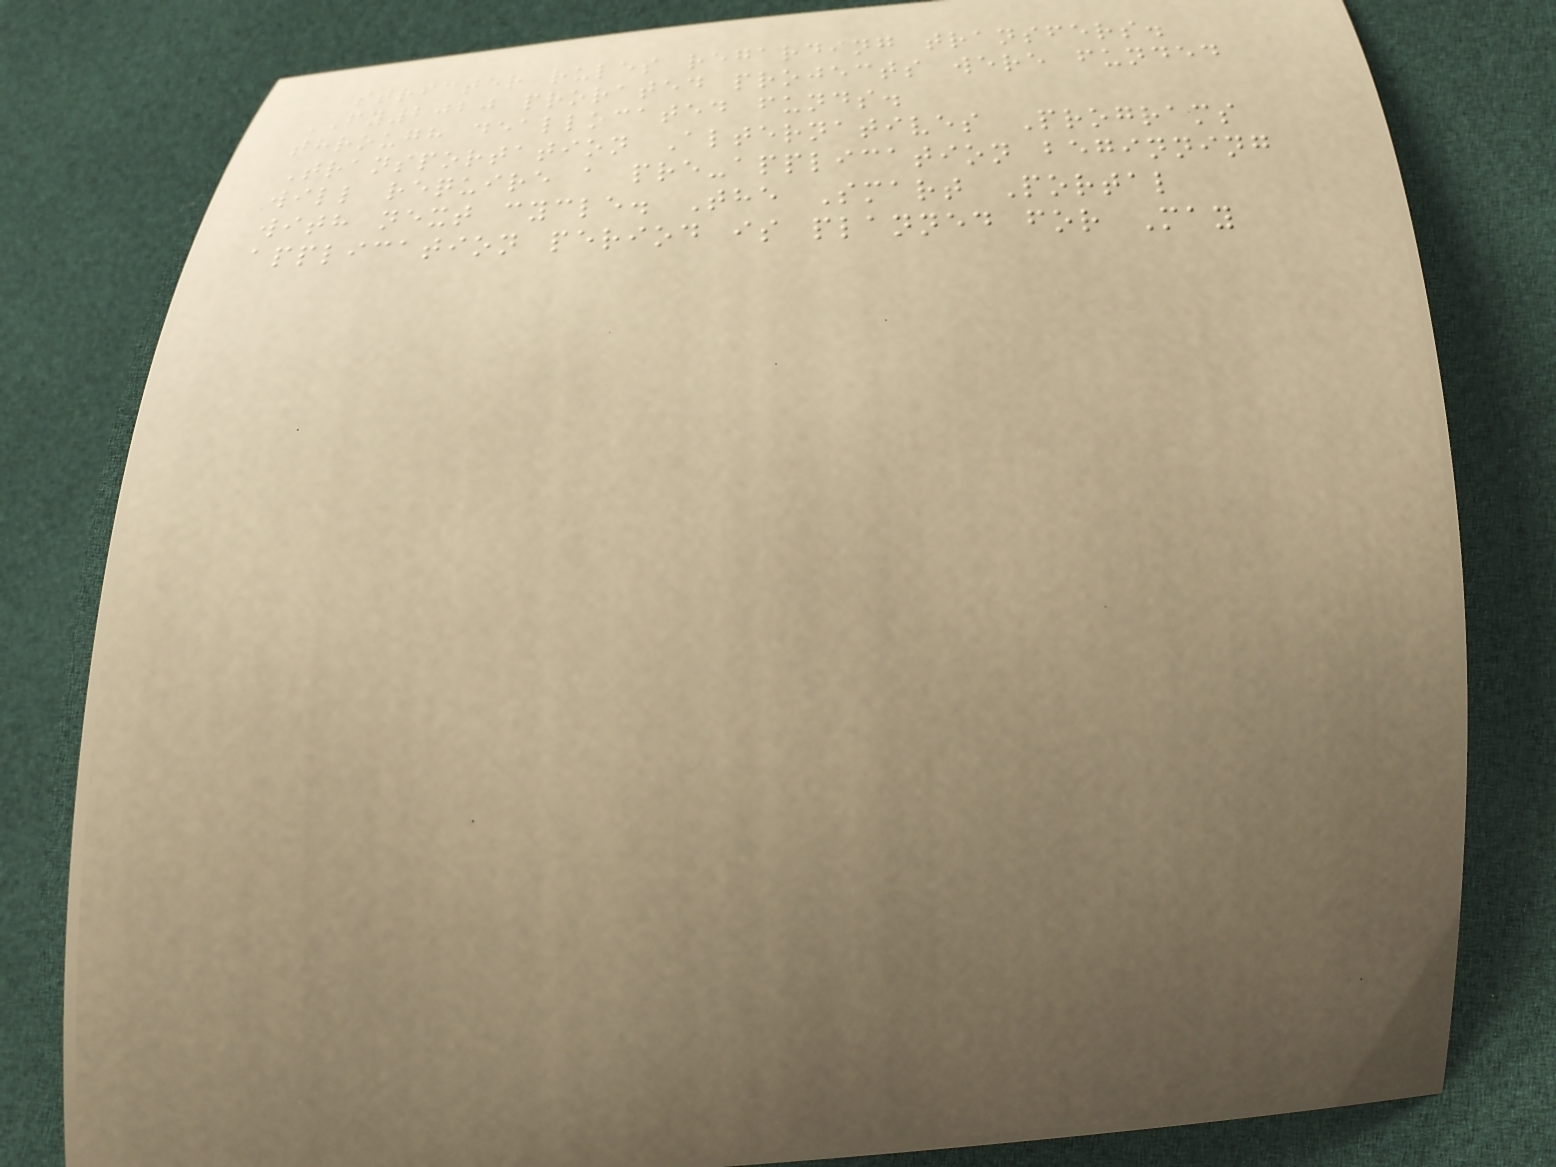stricter rules regarding transfers.
FY2020 prorated projects were funded
through deallocated funds.
Transportation Alternatives Programs
will require a pre-application beginning
with next cycle. The Smart Portal
application period is planned for May
